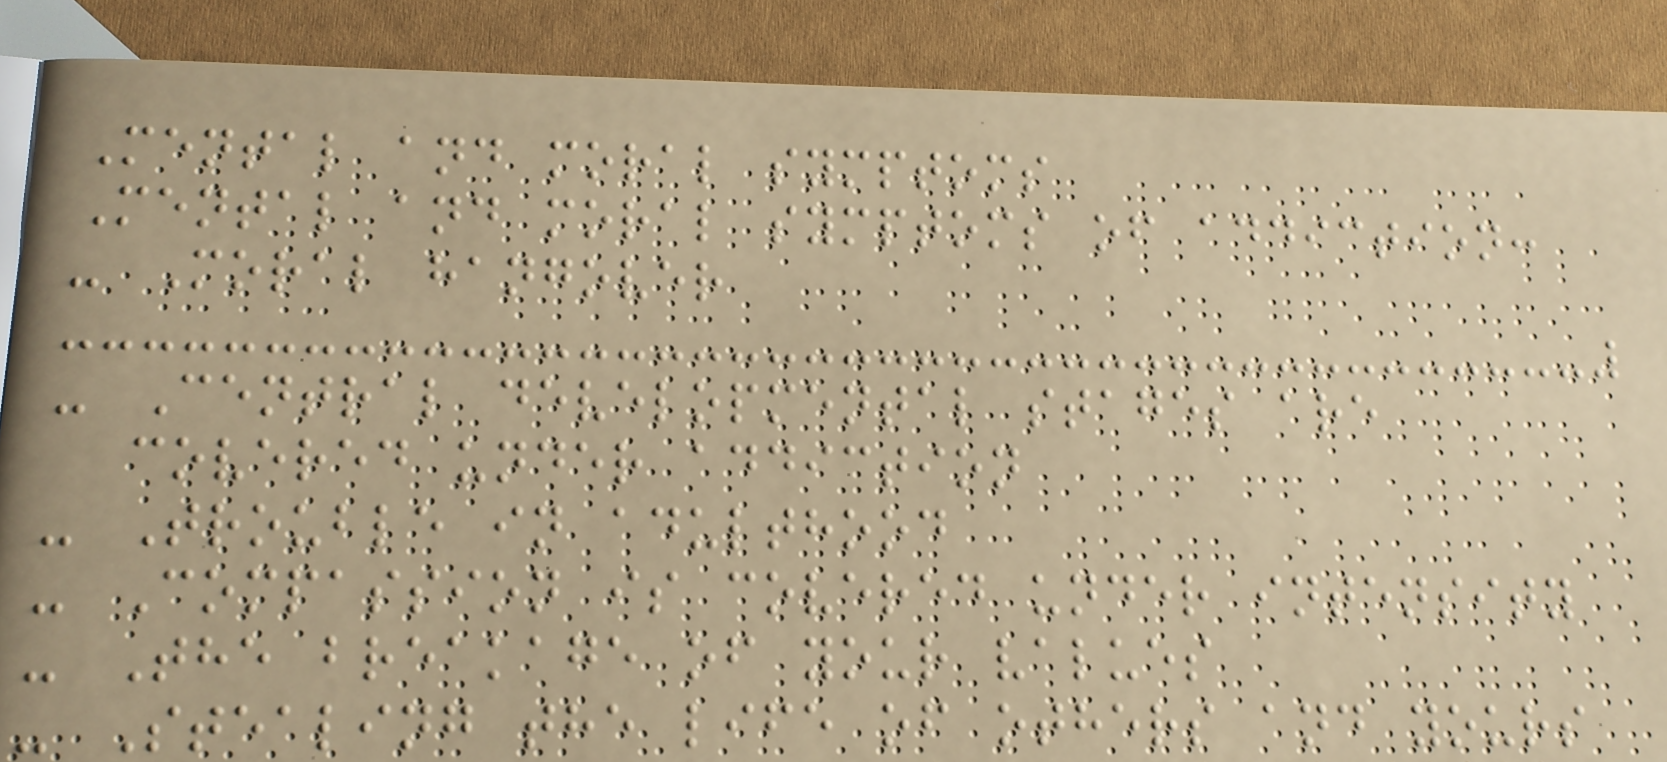Mental and moral symptoms
Mental and moral symptoms of addiction:
- Moral hangover
- Central developmental stages are
covered under addiction
- Trouble in adulthood
- Compassion is covered under intensity
- The breakage of your values
- Stealing the life of others and yours
